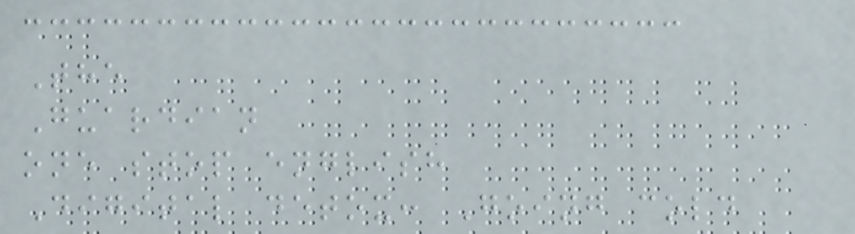The
Guardian
one stop english
Digital detox: Going cold
